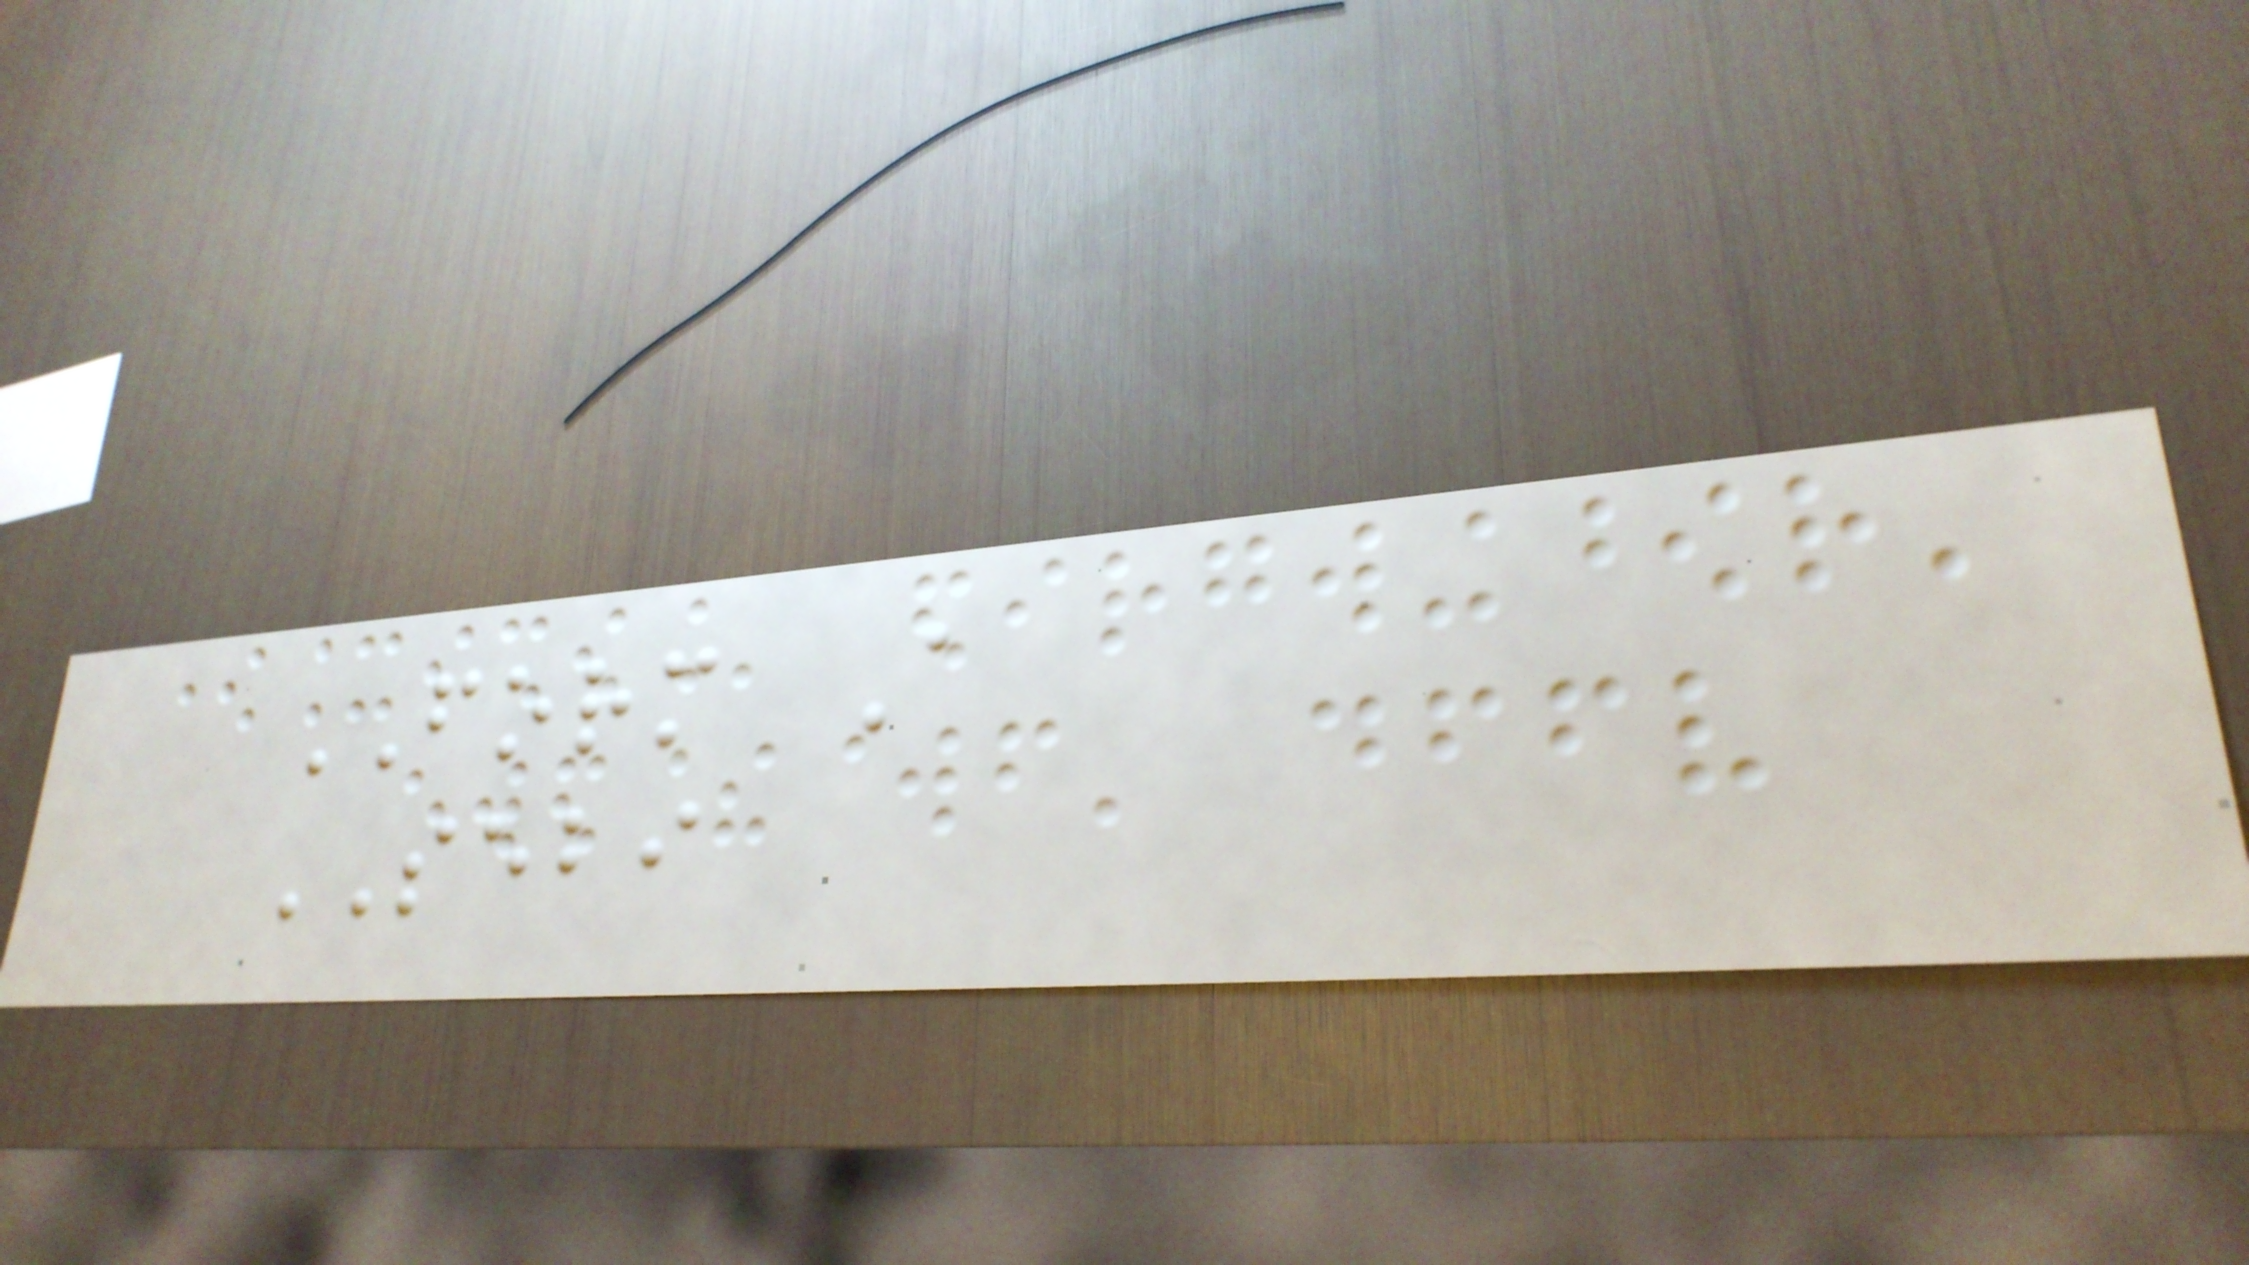FORM A
SEBI
